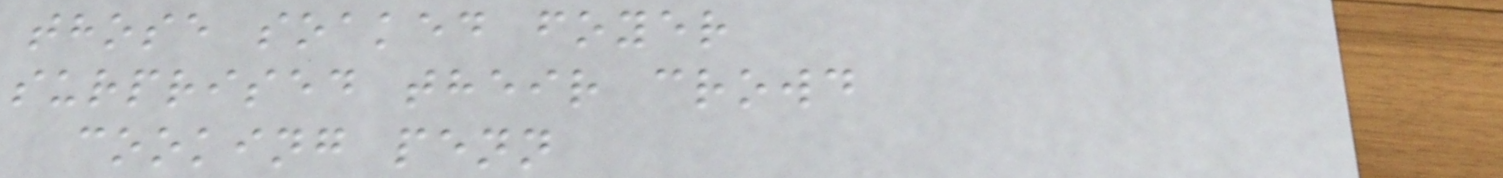those soaked foyer
surprised their crowd
cooking penn
